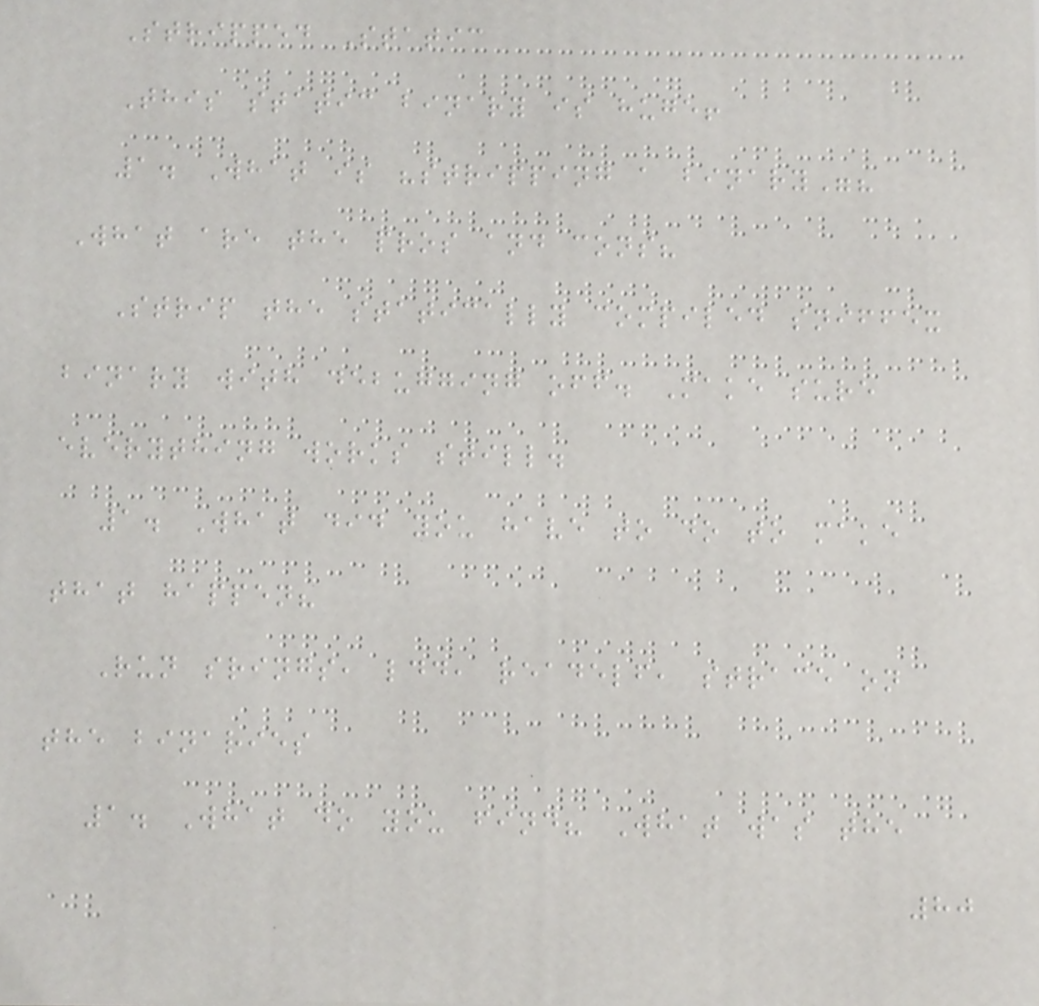Stripped Static
This static binary is huge!
1. What is "stripping a binary"?
What are the pros and cons?
Strip the statically compiled sniffex
binary with debugging off. Make sure
everything works still.
1. What did you have to do to make
that happen?
Run srings, ldd, readelf, strace on
the binaries
1. What do you find? What was the
80
